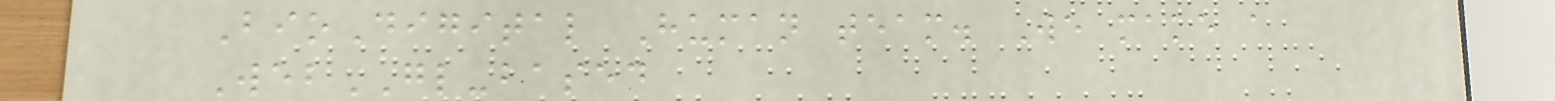BioDigital Human team. We make a
WebGL-based
